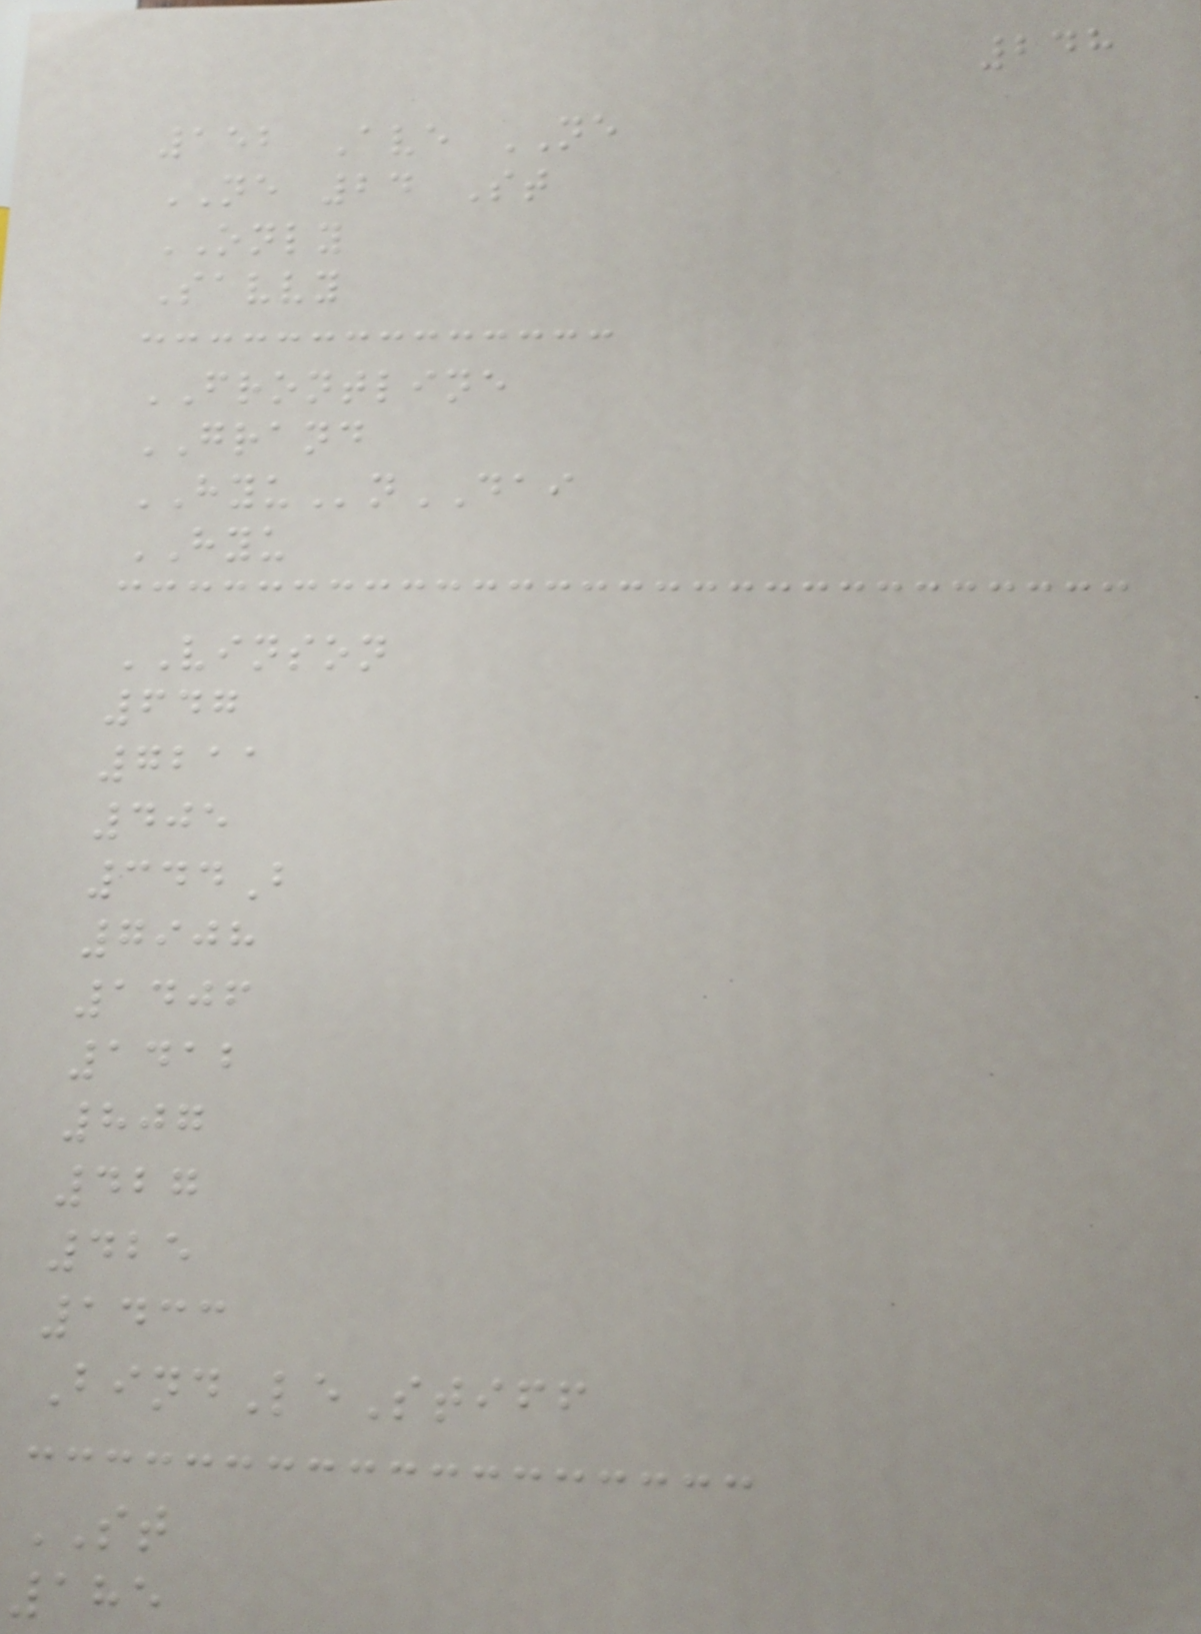248
152 Ave NE
NE 24 St
ONLY
Savvy
FRONTLINE
GRAND
HYUnDAI
HYU
VINSON
647
7211
405
344B
7908
1406
1412
807
427
425
1433
BindLeStiff
ST
185
